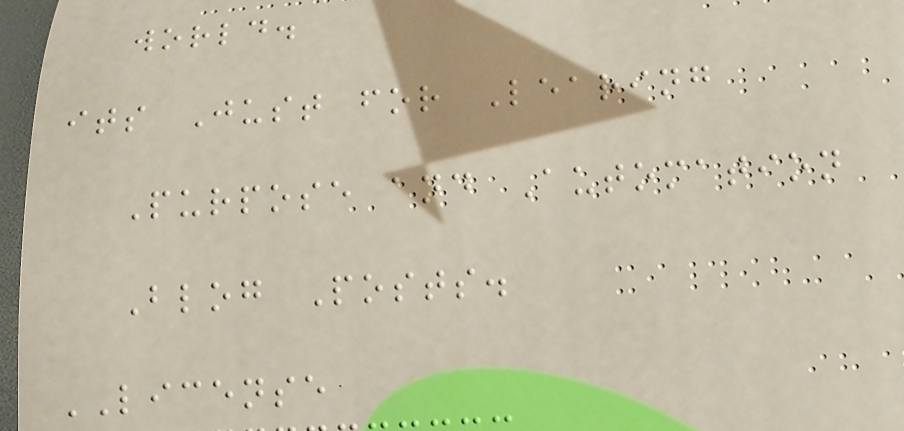world.
its Just for Learing
Purpose and Automation
Blog Posts.
LICENSE
